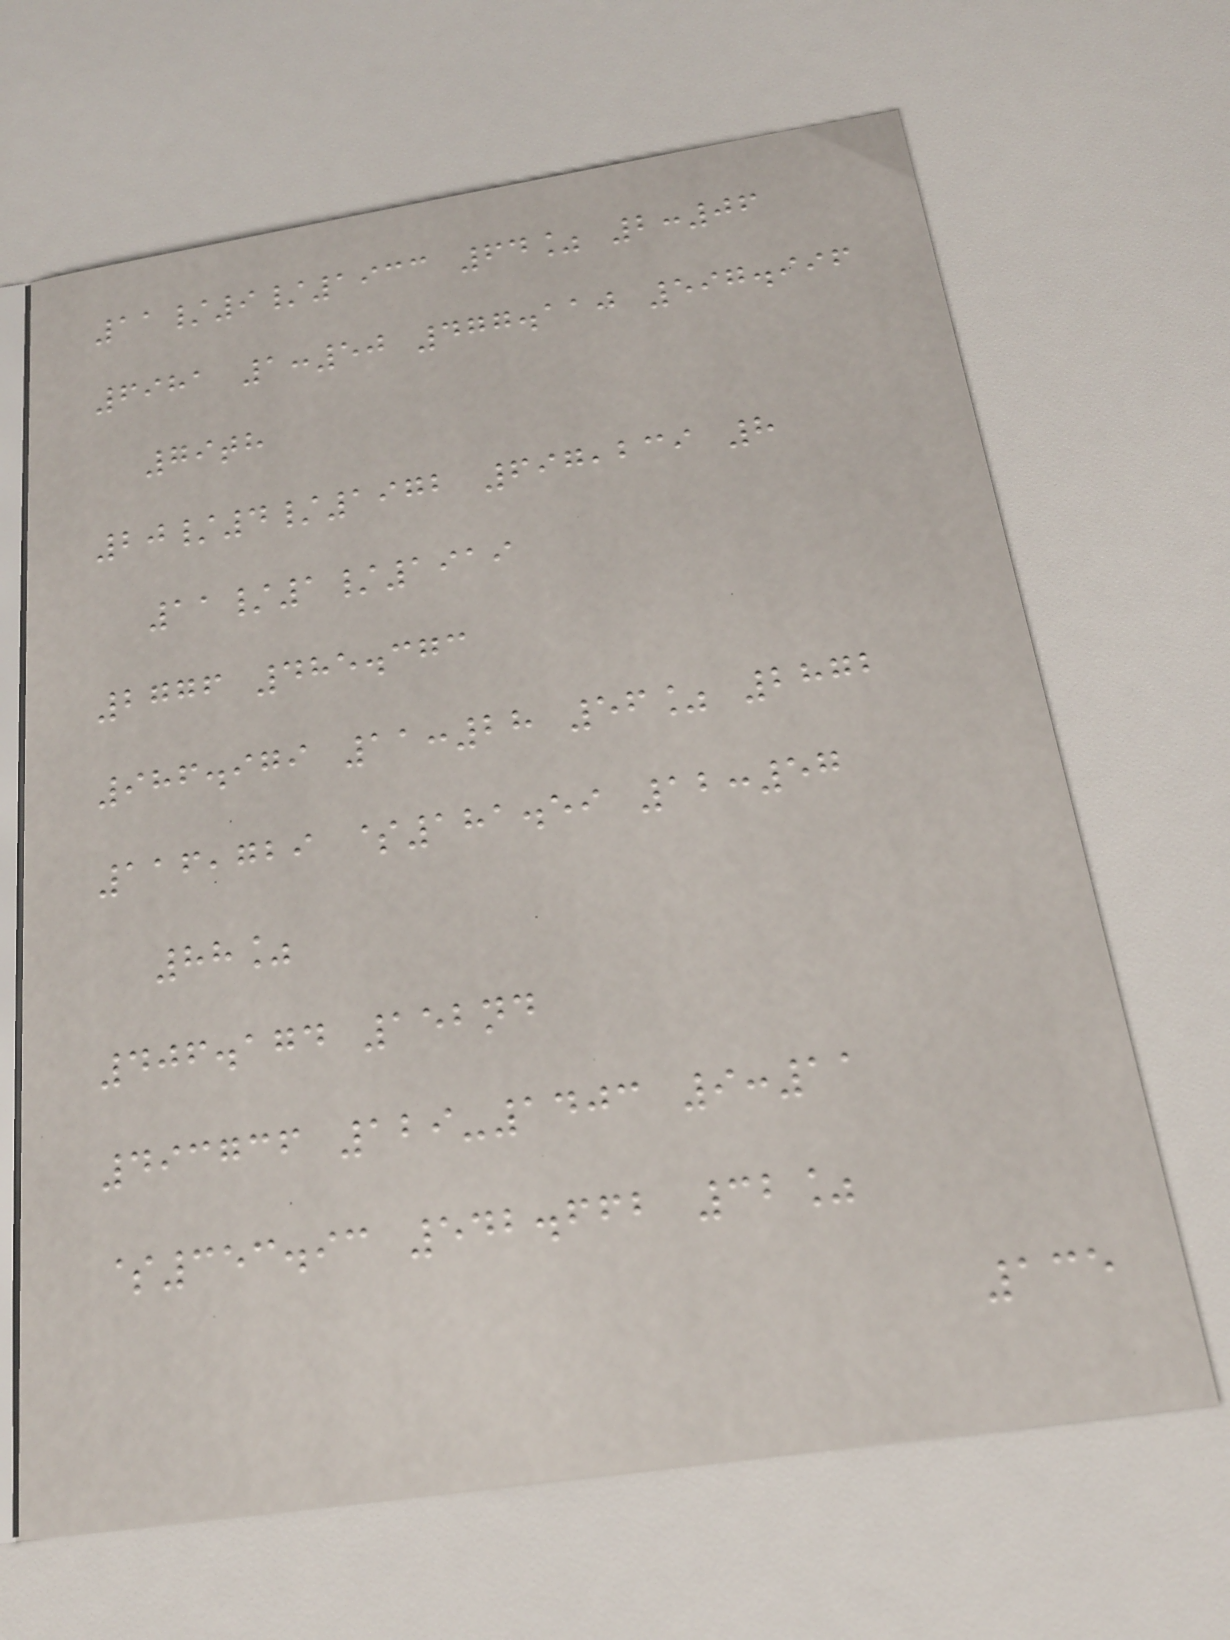11/9/1933 64% 2:06
6981 1:50 477.110 597.996
79th
20/4/1972 697,239 8
11/1/1919
2776 485.373
986.979 11:28 56% 2872
116,729 $181.59 12:57
88%
406.174 152nd
493736 129-1403 9:11
$353.93 542.662 32%
135
